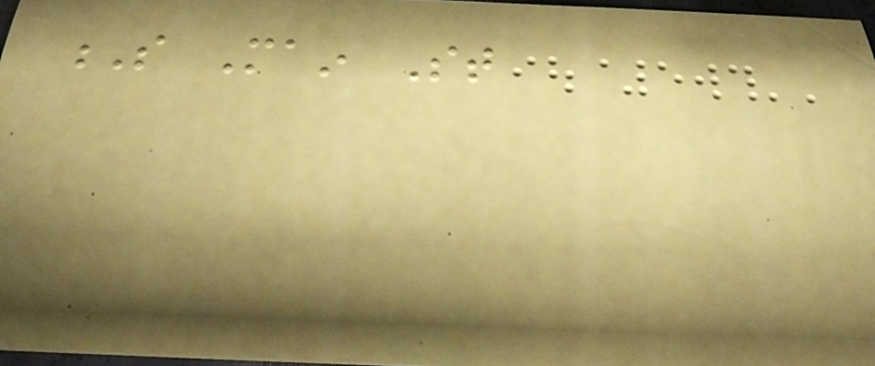S Main St
